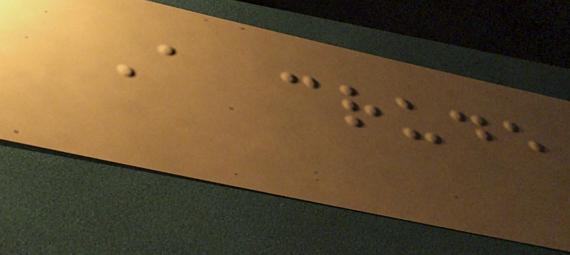A crude
